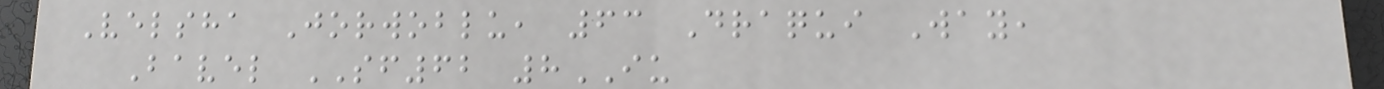Velsha Jorwoblu, 63 Draqui Way,
Bavel SF62 8IU
